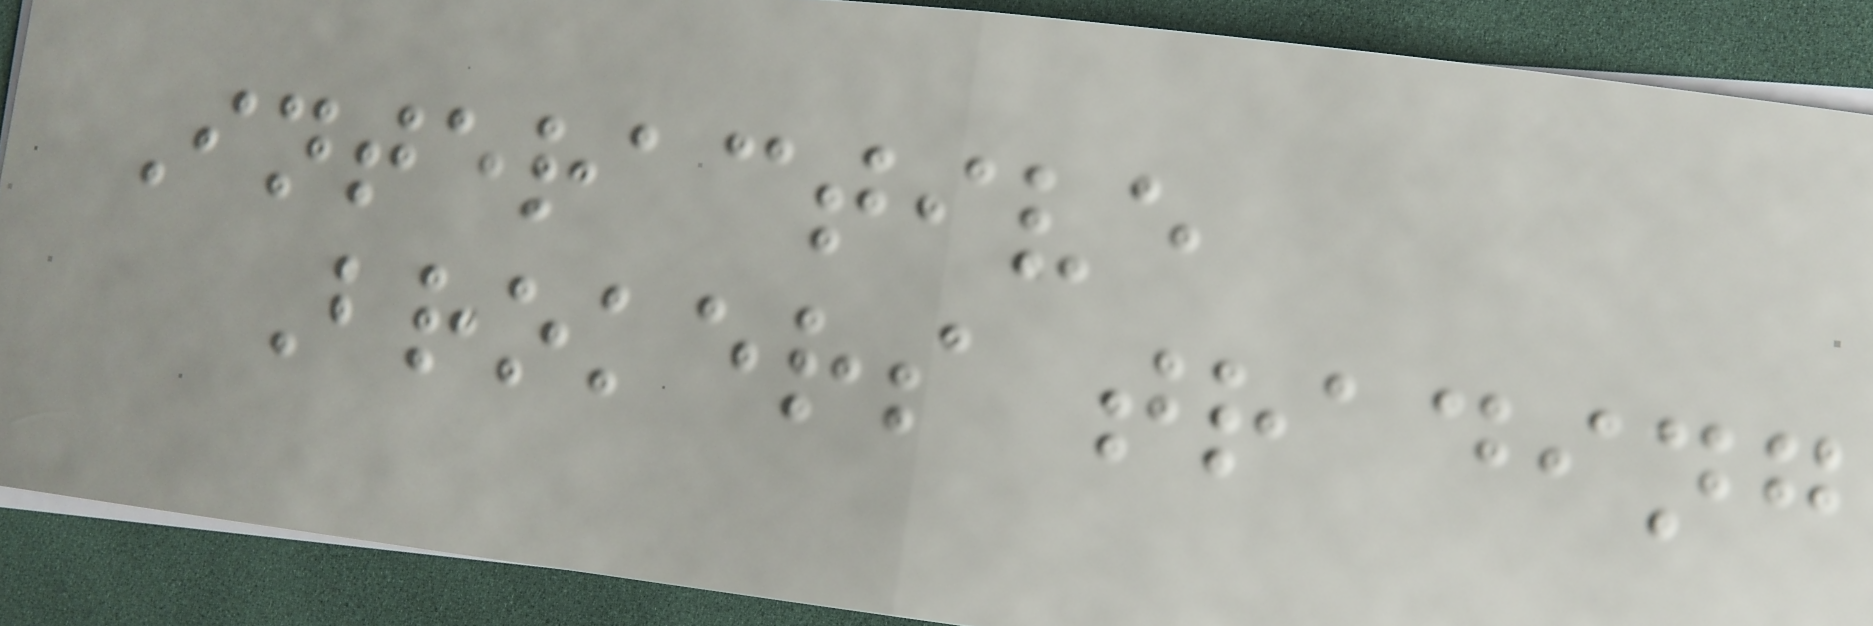Interactive
Brokers trading
